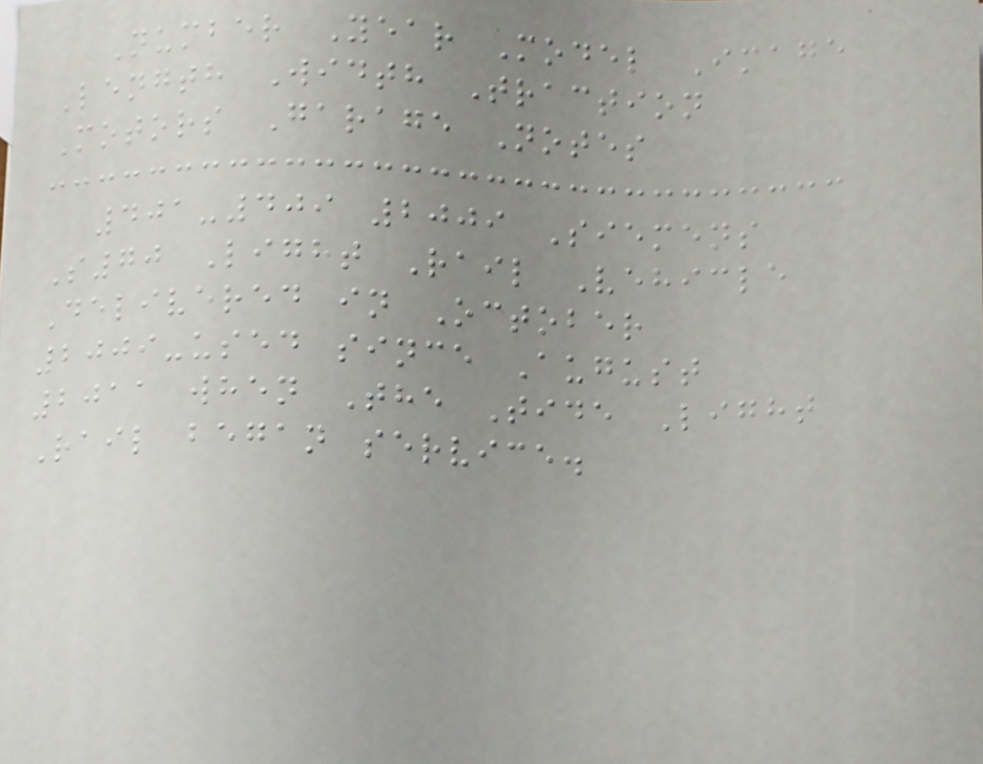Number Year Model Image
Length Width Traction
Motors Garage Notes
401-409 2009 Siemens
S70 Light Rail Vehicle
Delivered in October
2009-used since August
2011 when The Tide Light
Rail began service.
